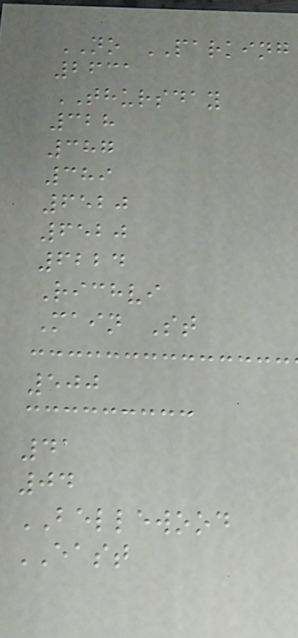NO PARKING
2631
THURSDAY
328
387
389
6520
6520
6224
Richvi
Main St
500
41
04
BELLEWOOD
EAST
